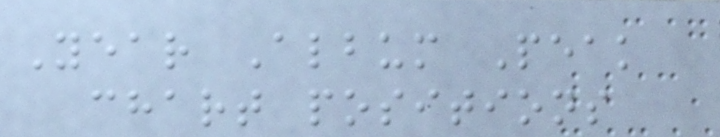Year Album Peak
chart positions
